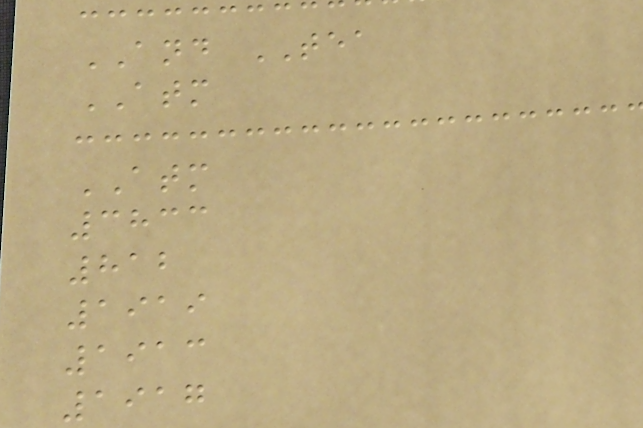AND TEA
ATM
ATM
3833
812
1919
1913
1917
